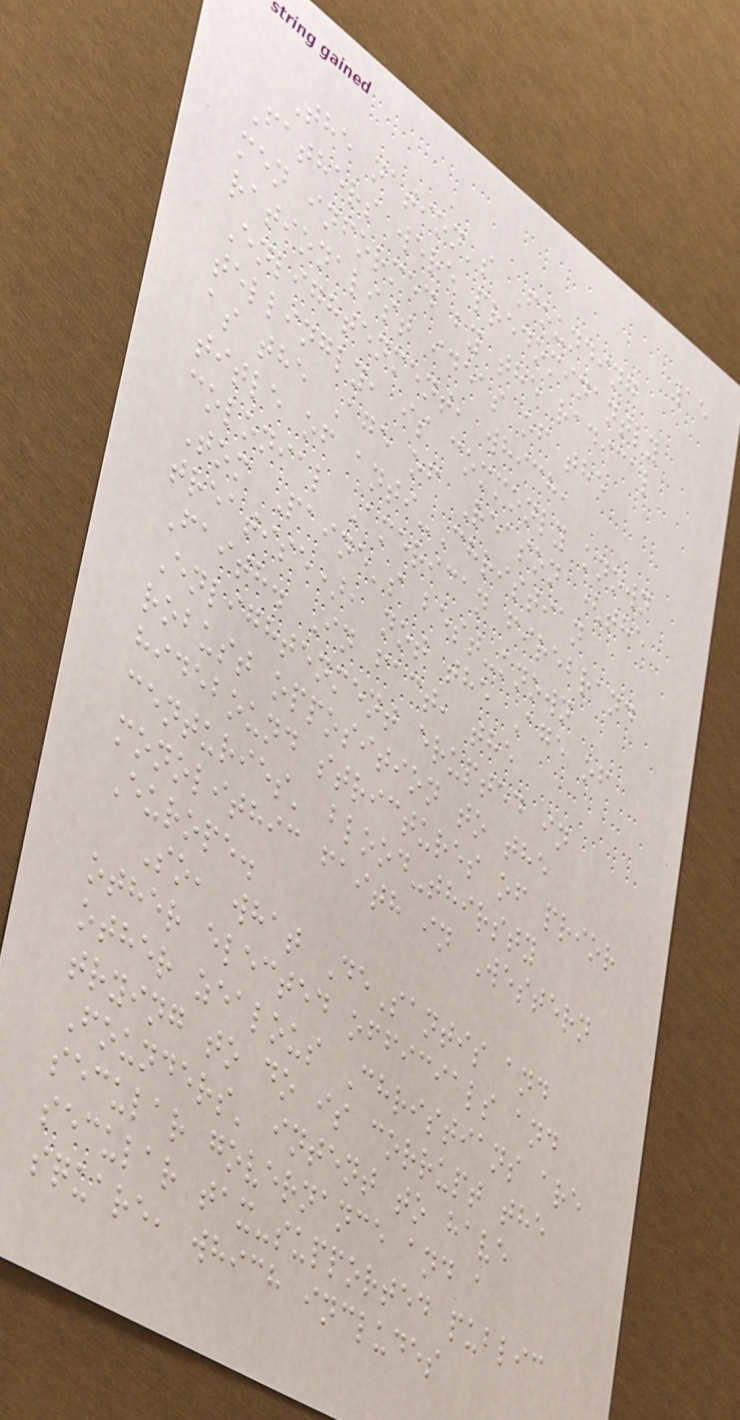15
The nation's Founding
Fathers were predominantly
men informed by the radical
rationalist ideas of the
Enlightenment, which,
tellingly, is commonly known
as the Age of Reason (the
title of anti-Christian
colonial American firebrand
Tom Paine's best-known
treatise), not the Age of
Faith. In fact, the
Enlightenment erupted in
robust opposition to the
hidebound strictures of prior
centuries' blood-thirsty
monolithic faith in Western
Europe.
So, what DeSantis and
other elected officials and
other zealous Christians are
trying to do is corrupt the
Founders' intent to have
secular governance and a
secular tax-supported public
square, which includes
